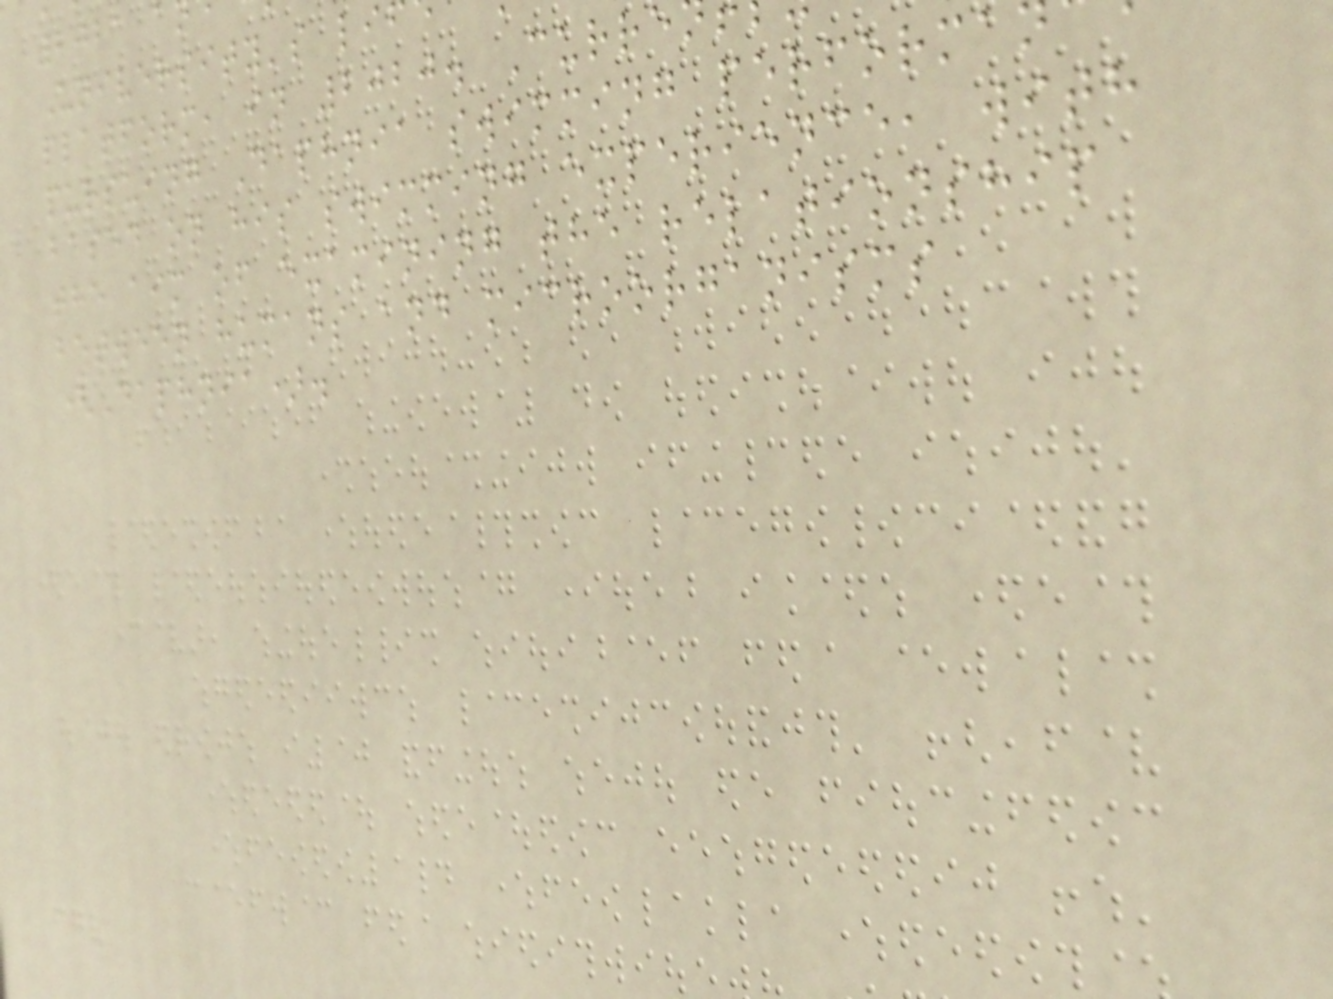University's li
platform, in 2020. Curre
pursuing Daphnia swimming performa
based on his swimming experience, with
the aim of examining the relationship
between humans and microorganisms
(Daphnia).
